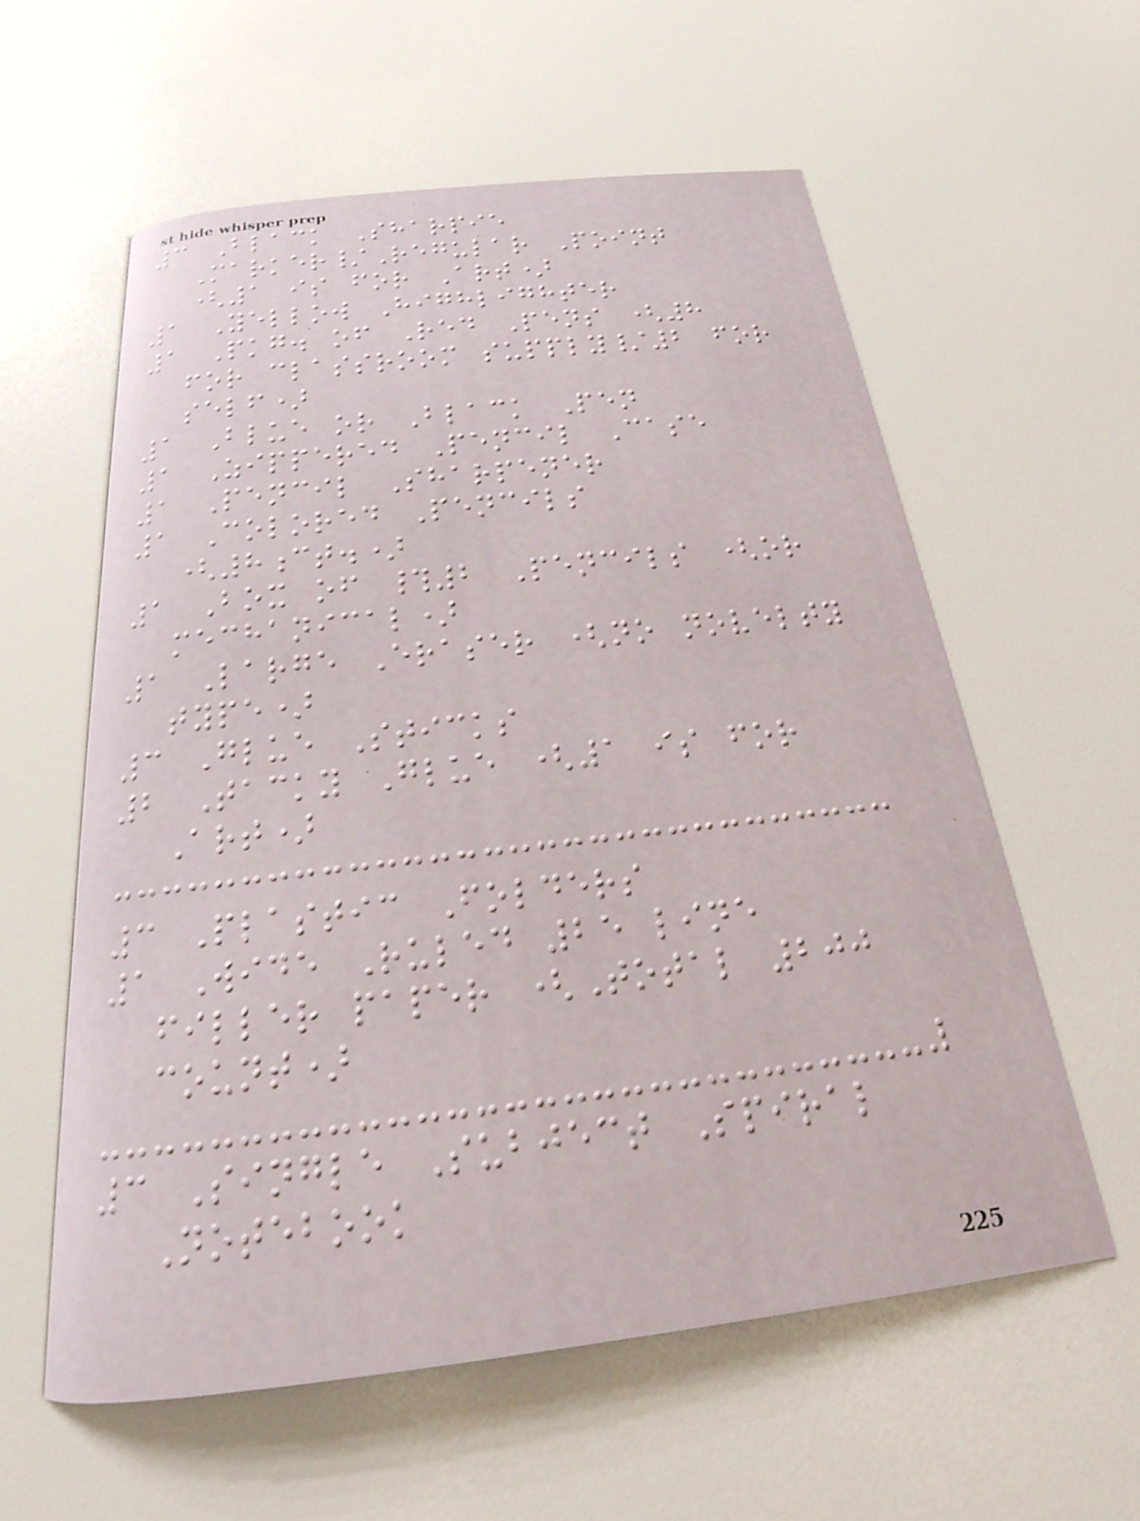3 Black Sharpie
Marker/Regular Point
(1 is for Art)
1 Yellow Highlighter
1 Pkg. of Red Pens (8
for classroom supply/2 for
self)
1 Blue or Black Pen
1 Zippered Pencil Case
1 Pencil Sharpener
1 Colored Pencils
(8ct.)
1 Box of #2 Pencils (or
mechanical)
1 Large Eraser (no novelty
type)
3 Glue Sticks
2 Tacky Glue (1 is for
Art)
3 Plastic Folders
1 Wide Ruled 25 line
filler paper (Total 200
count)
3 Single Subject Spiral
Notebook
